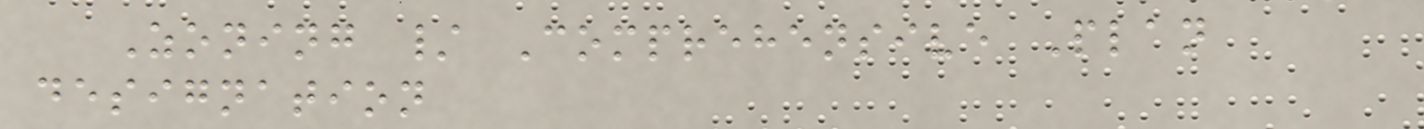Zoning / Comprehensive Plan
designation
